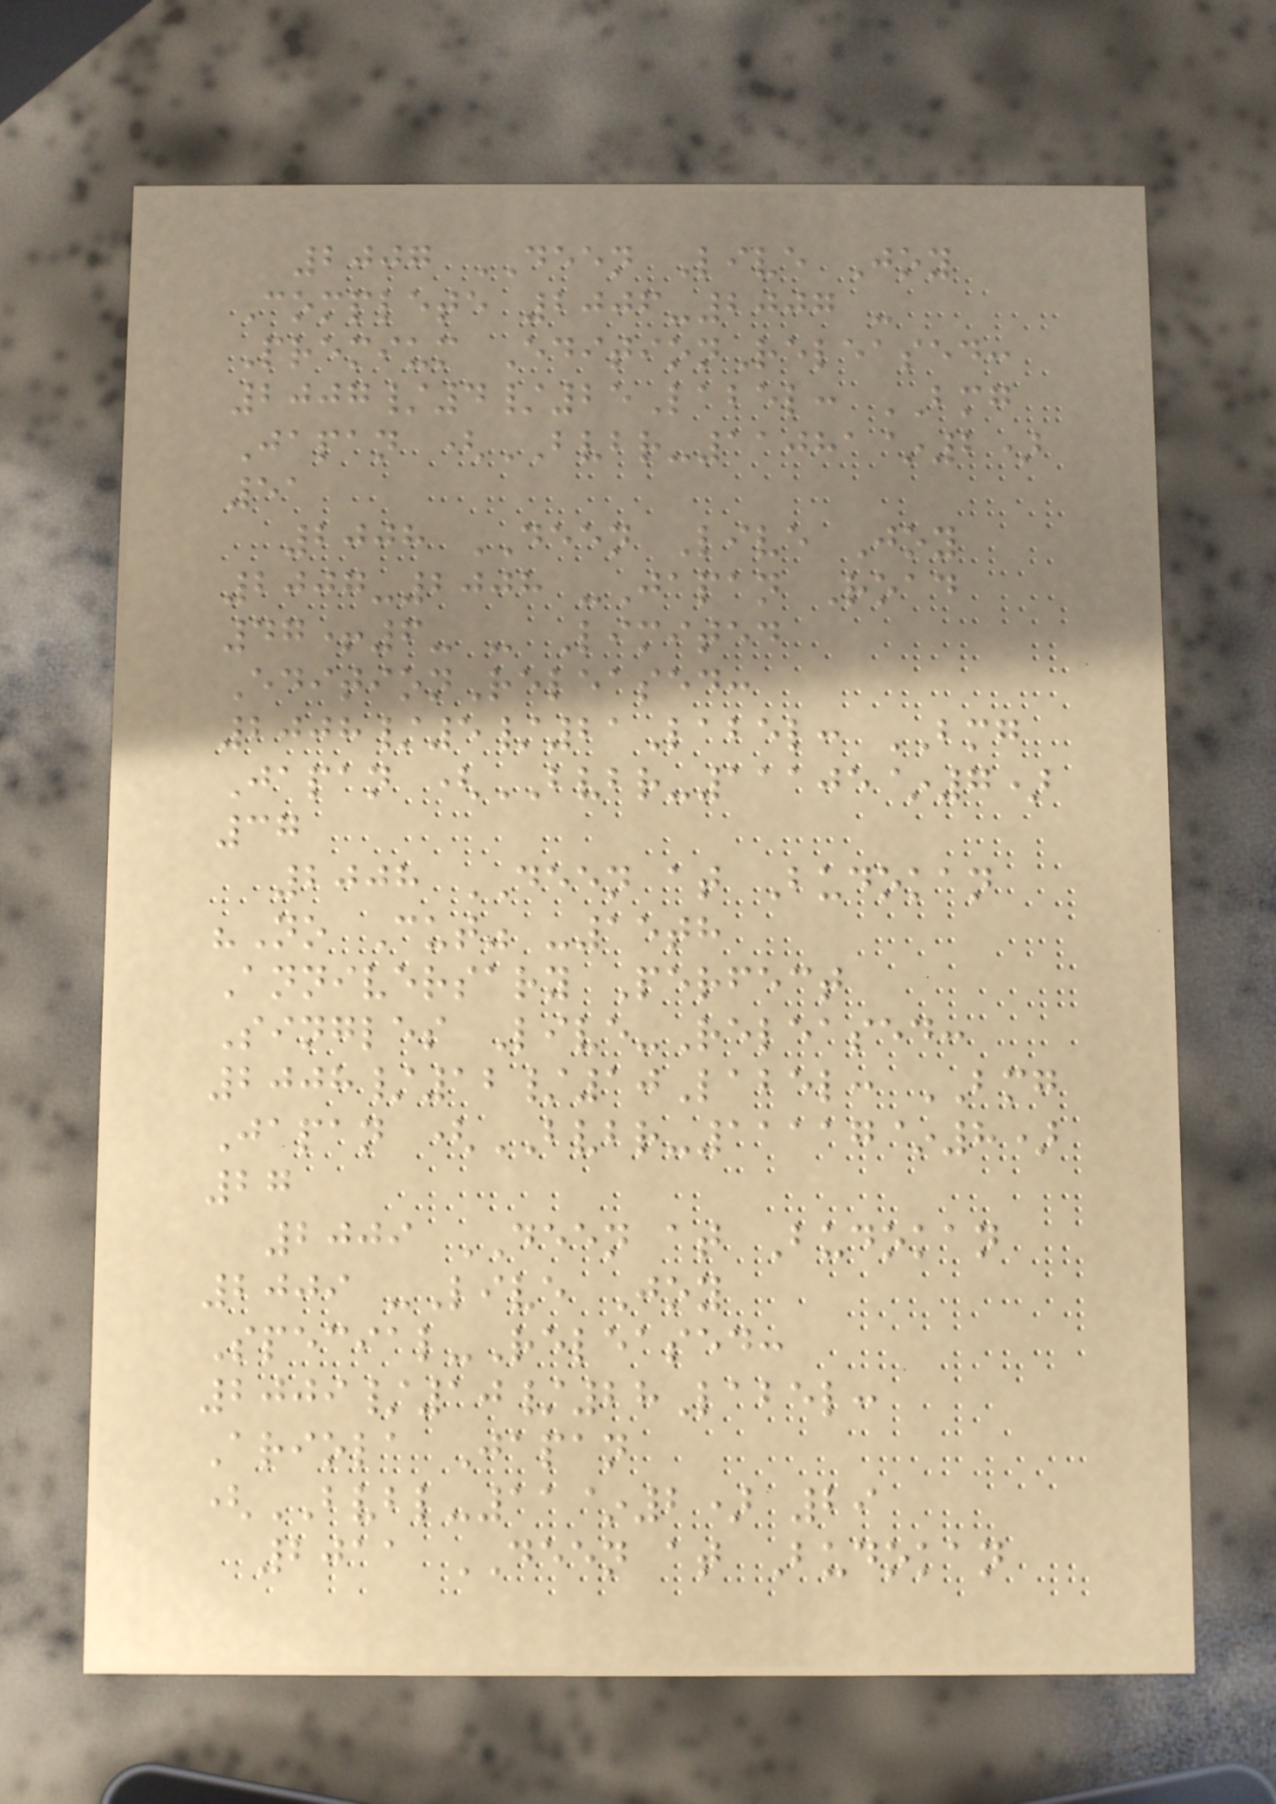2007 DEEN Live Joy
Complete 2006-2007 -
Premium EditionReleased:
2007/4/25Label: BMG
Japan (BVBR-11081~2)
51
2008 DEEN Live Joy
2007-2008 -Japan Road
47+6- - Limited
EditionReleased:
2008/5/21Label: BMG
Japan (BVBR-11105~7)
37
2008 DEEN at Budokan
"No Cut" -15th
Anniversary Perfect
Singles Live-Released:
2008/12/10Label: BMG
Japan (BVBR-11117~8)
27
2009 DEEN at Budokan
2009 -Live Joy
Special-Released:
2009/10/28Label:
Ariola Japan
(BVBL-11~2) 29
2011 DEEN at Budokan
